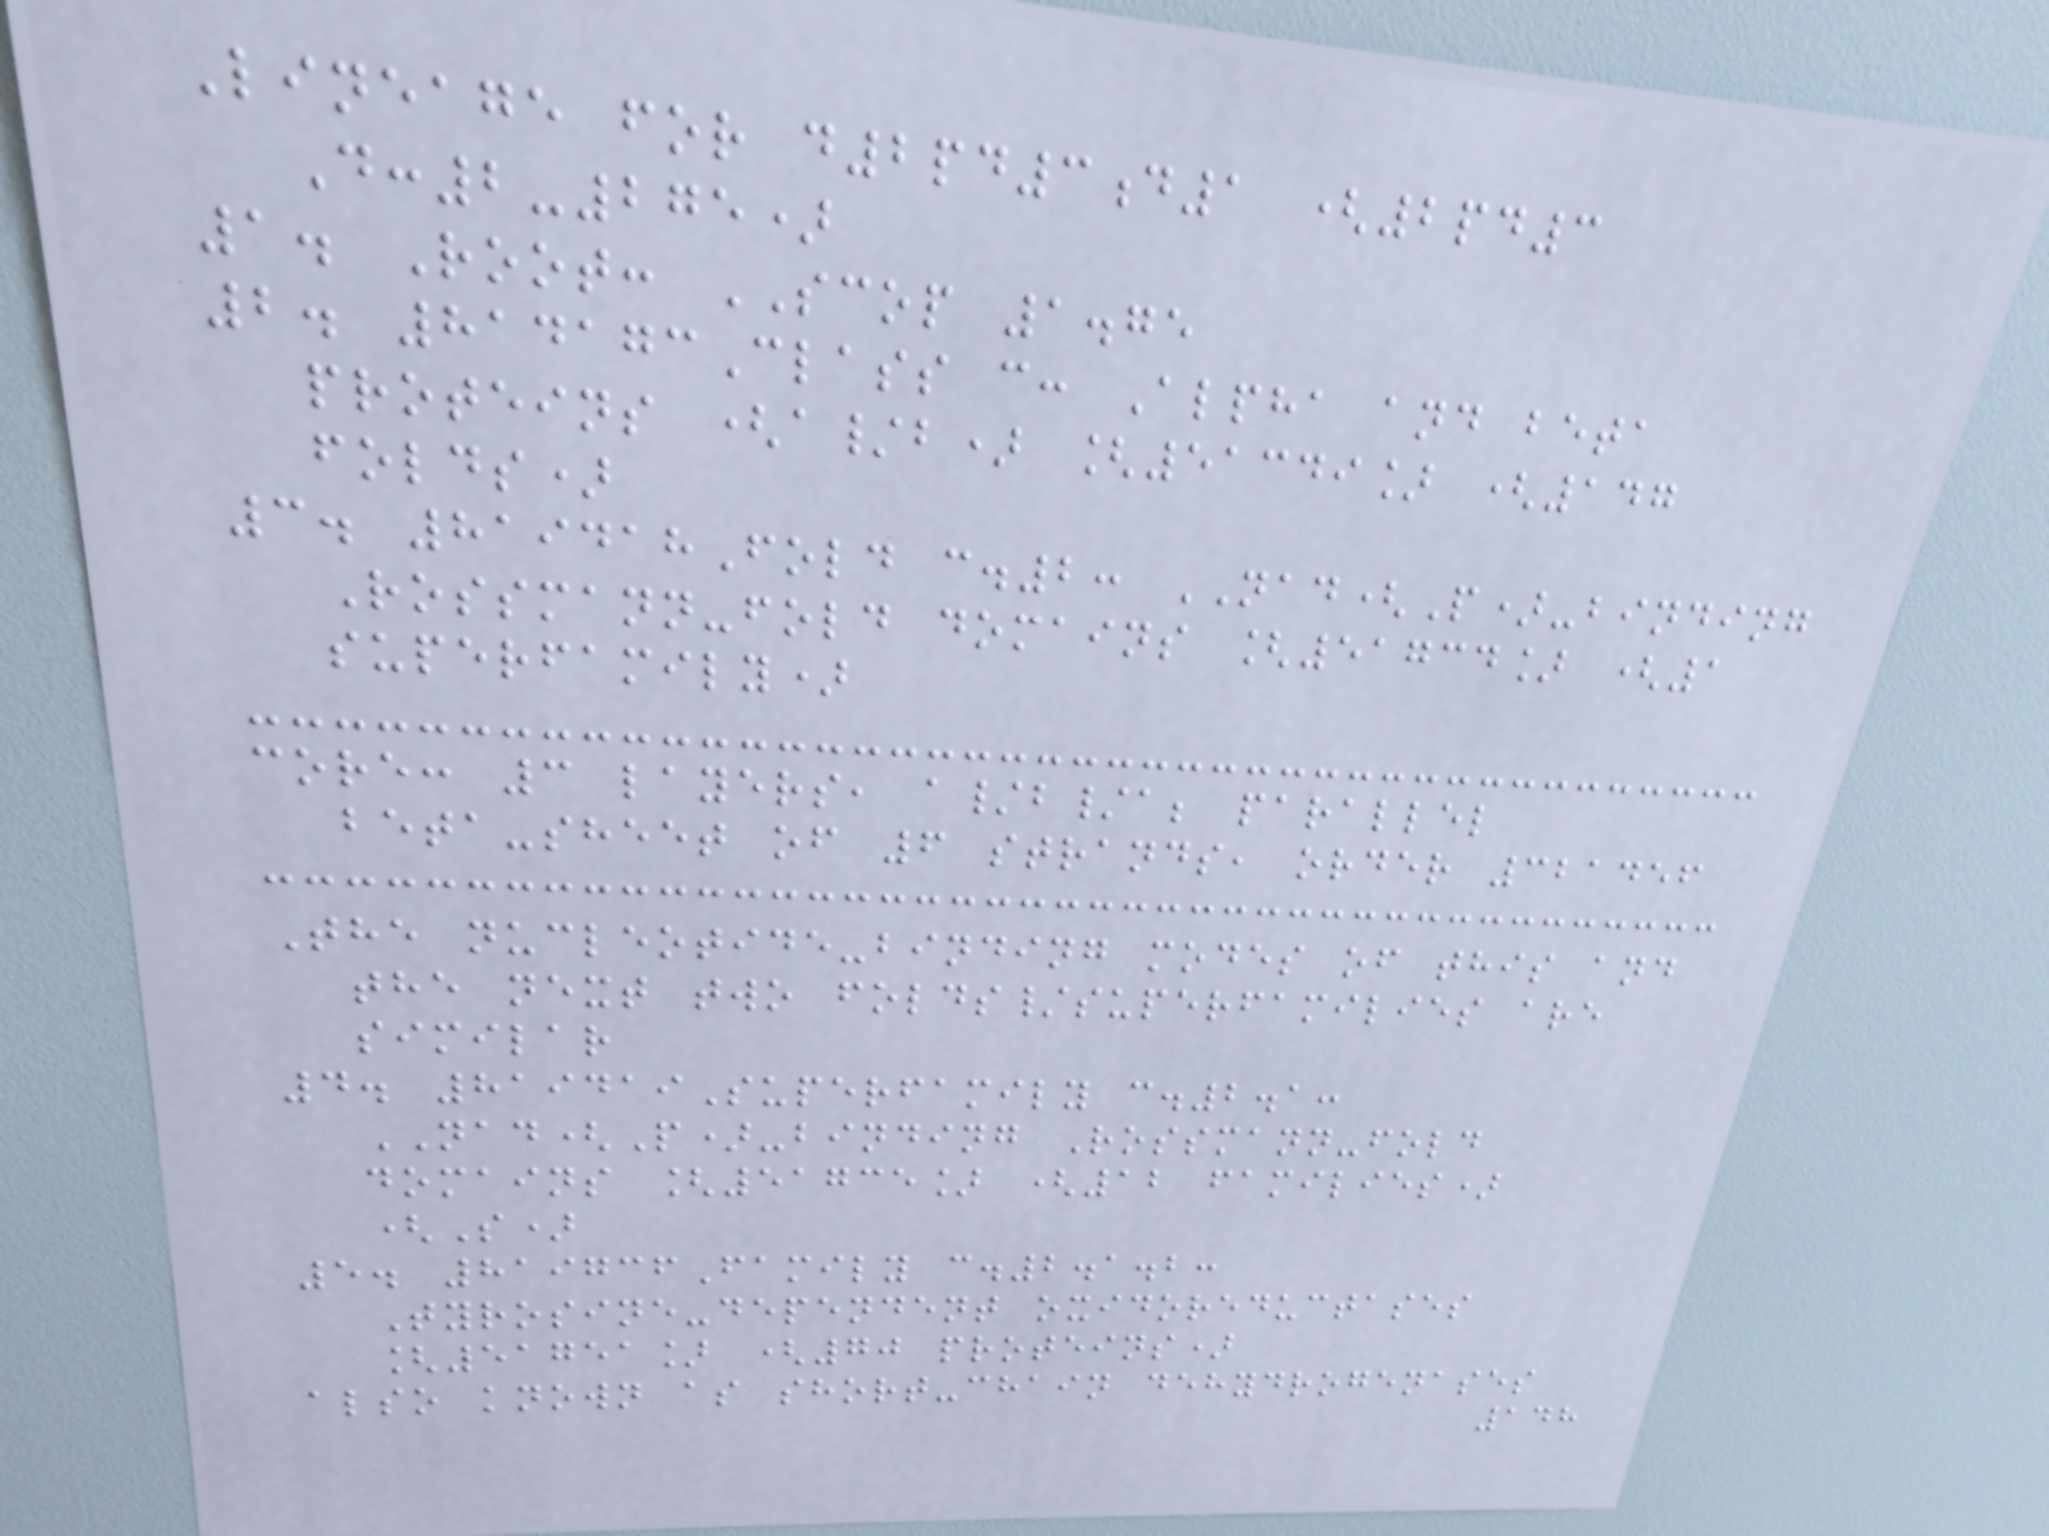Lineage for d2pd3d1 (2pd3
D:2-275)
1. Root: SCOP 1.75
2. 814173Class c: Alpha and beta
proteins (a/b) [51349] (147
folds)
3. 819418Fold c.2: NAD(P)-binding
Rossmann-fold domains [51734] (1
superfamily)
core: 3 layers, a/b/a; parallel
beta-sheet of 6 strands, order 321456
The nucleotide-binding modes of this and
the next two folds/superfamilies are
similar
4. 819419Superfamily c.2.1:
NAD(P)-binding Rossmann-fold
domains [51735] (12 families)
(S)
5. 819736Family c.2.1.2:
Tyrosine-dependent oxidoreductases
[51751] (70 proteins)
also known as short-chain dehydrogenases
148
